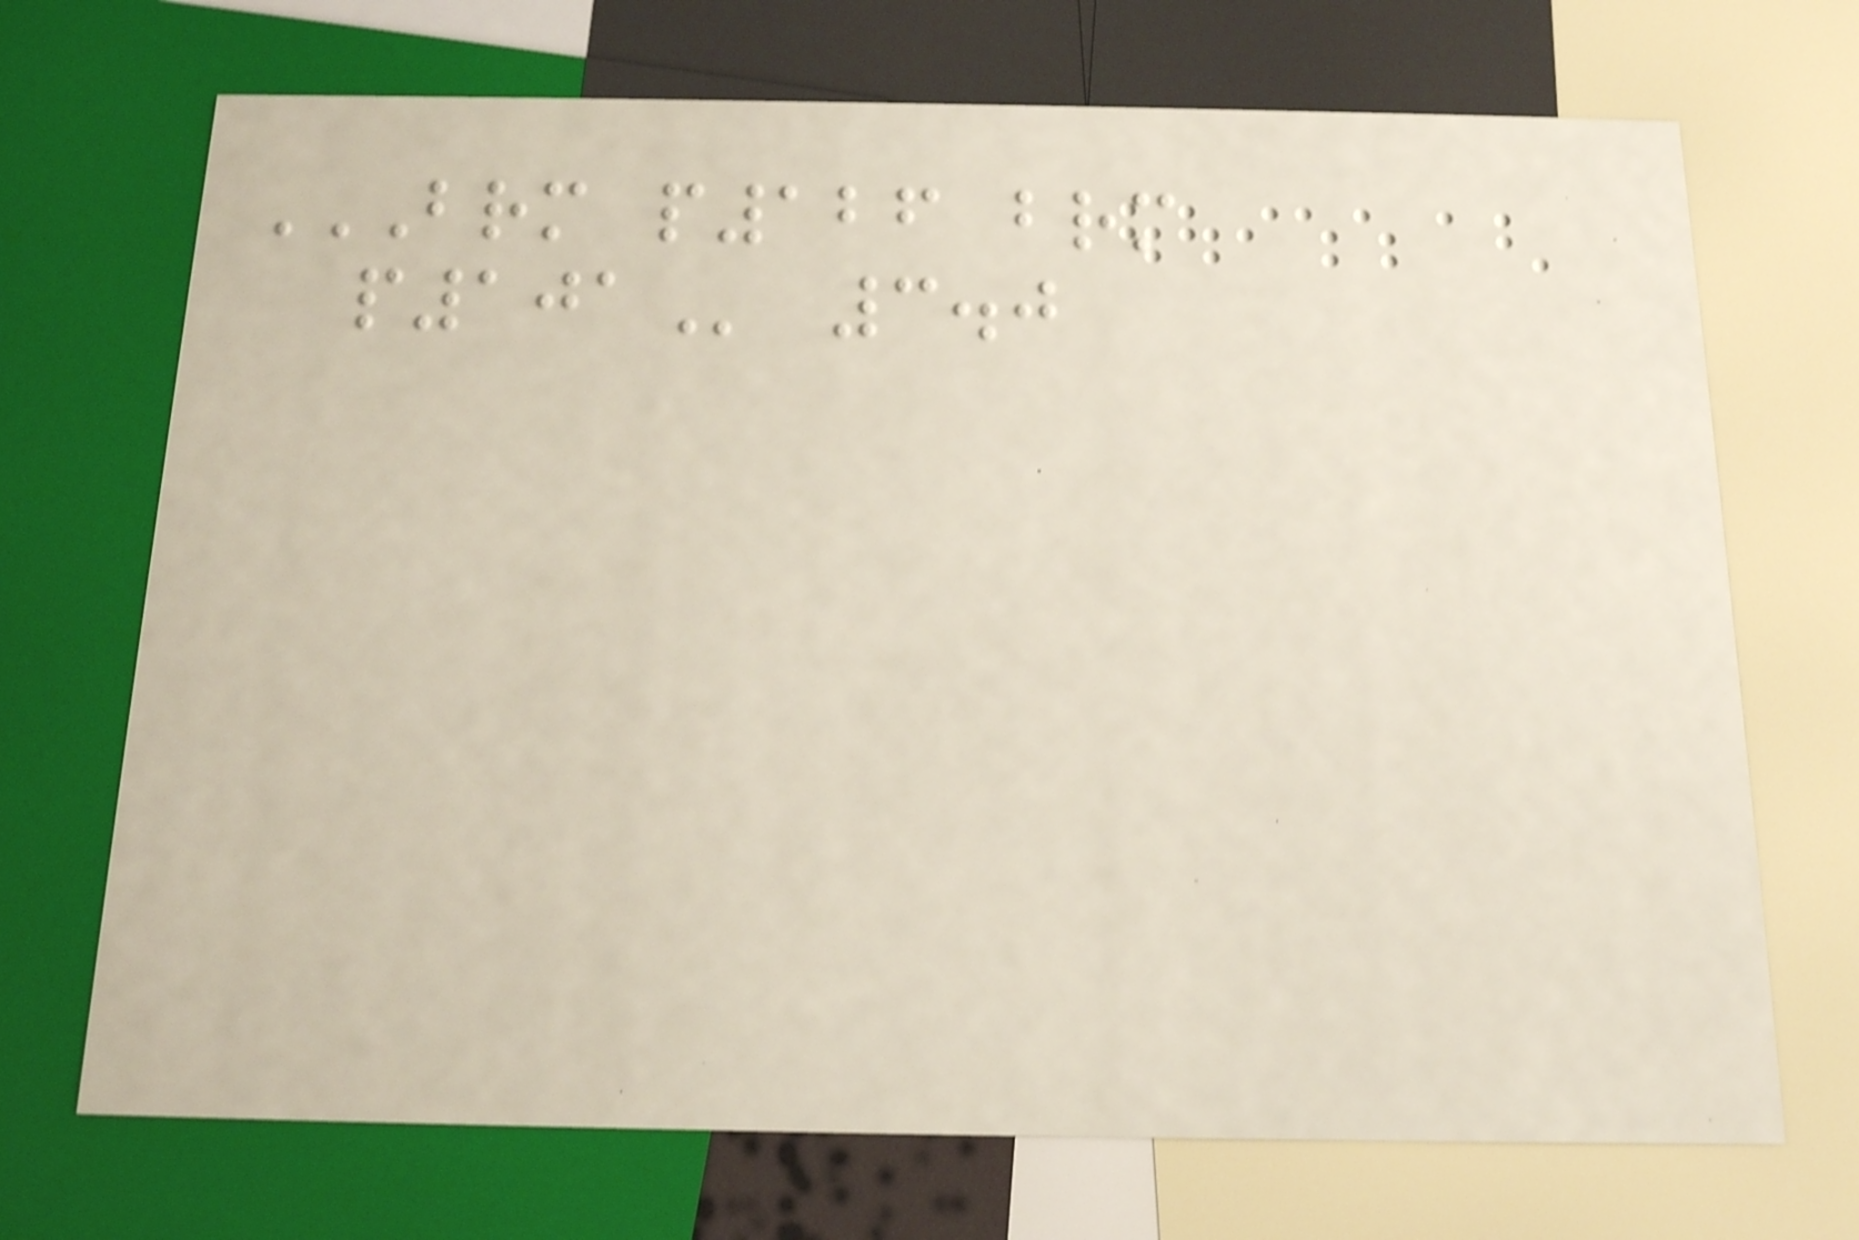BRM P126 BRM
P101 3.0
